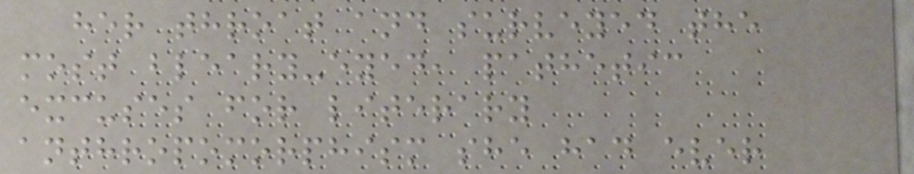her throat and surveyed the
most bleary-eyed, pathetic
excuses for literary
anthropomorphism she had ever
